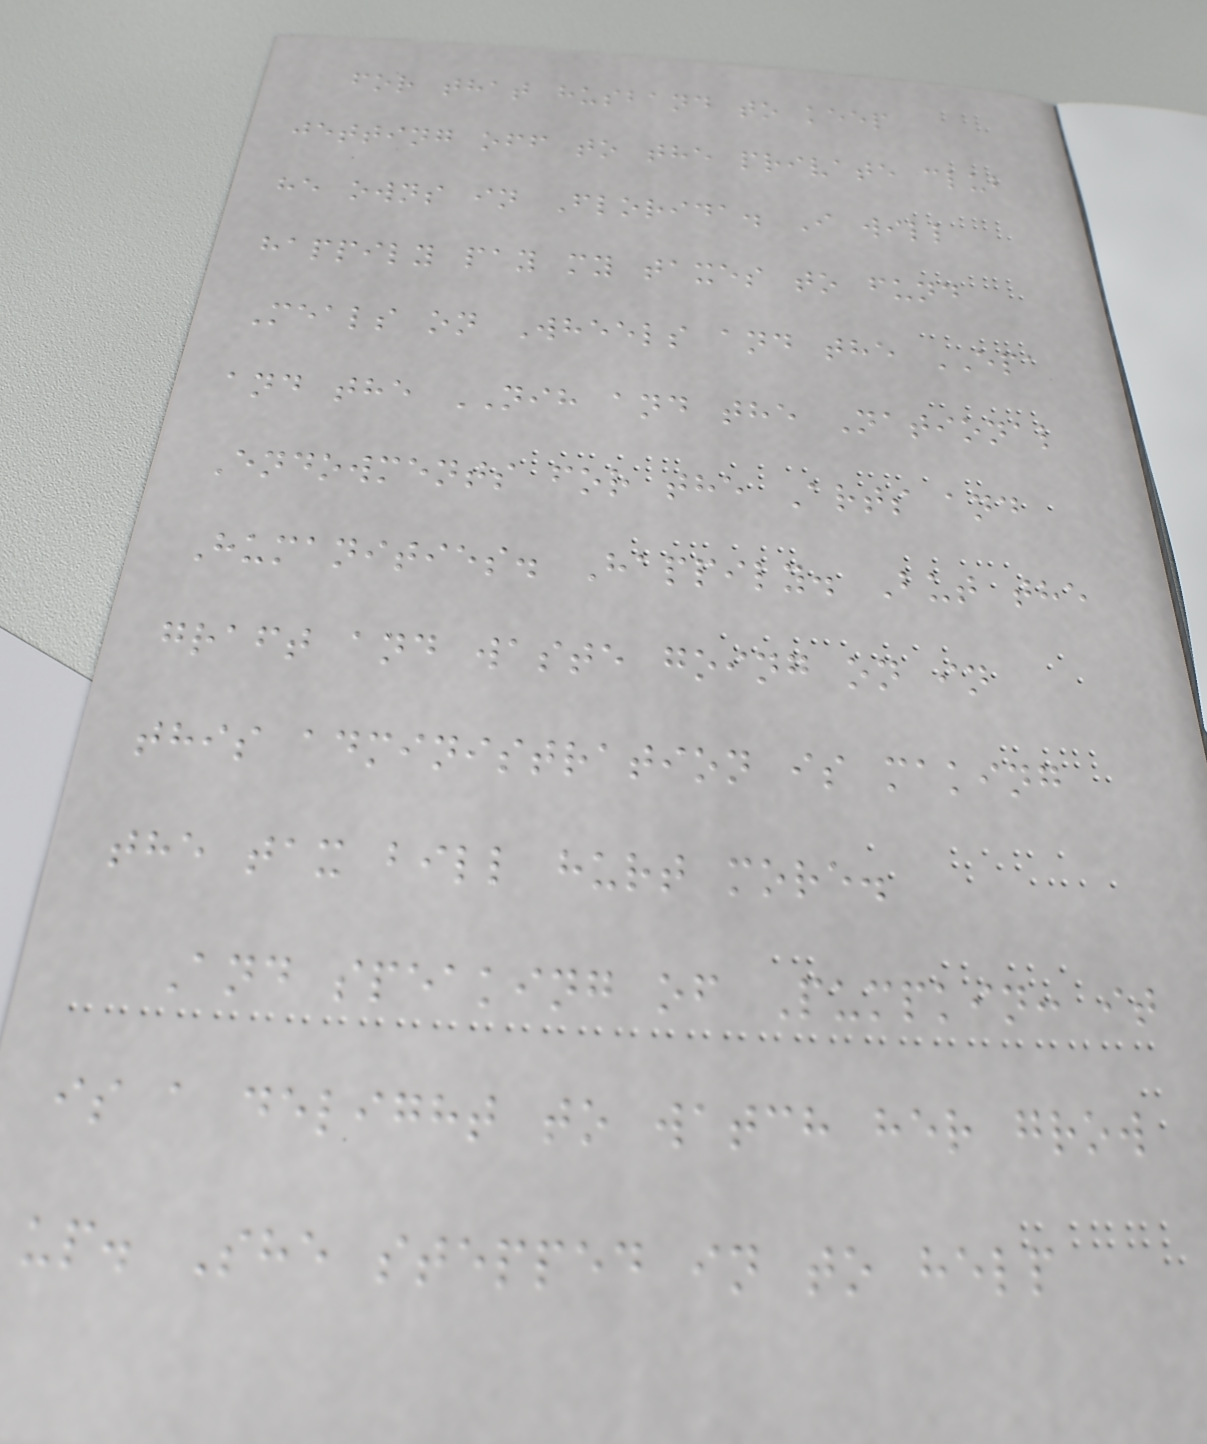for that husband to keep
jetting off to the private club
he owns in Florida. I will
happily pay my taxes to fund
Meals on Wheels and the EPA
and the NIH and the National
Endowments for the Arts and
Humanities. Happily. But the
graft and waste going on in
this administration is making
the tax bill hurt more.
And speaking of Pumpkin: it
is a delight to watch her grow
up. She stepped in to help
